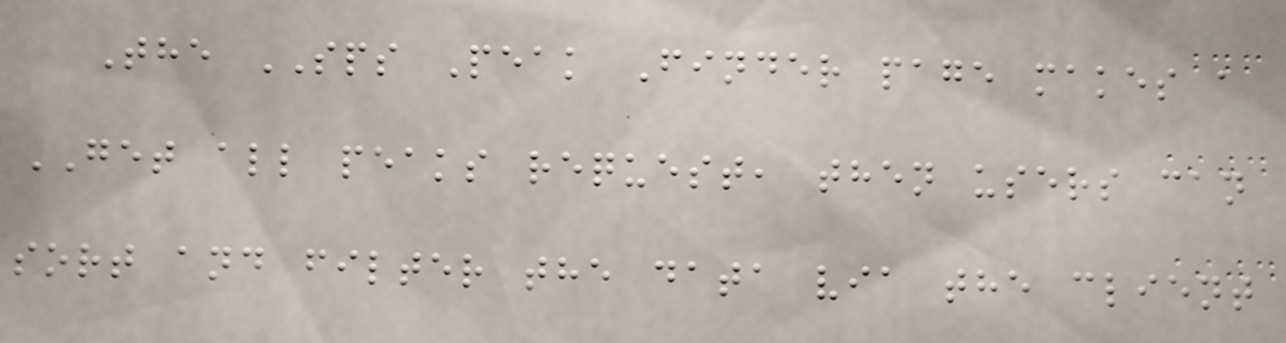The SPS Peak Finder page makes a
GET all peaks request, then users can
sort and filter the data via the client
